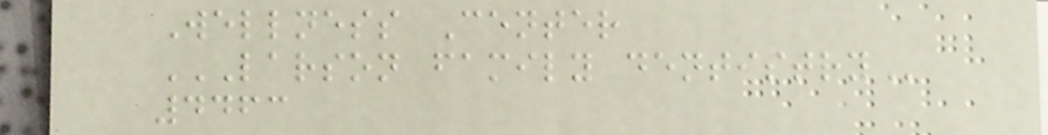Wellness Center
LARSON FAMILY DENTISTRY
4463
